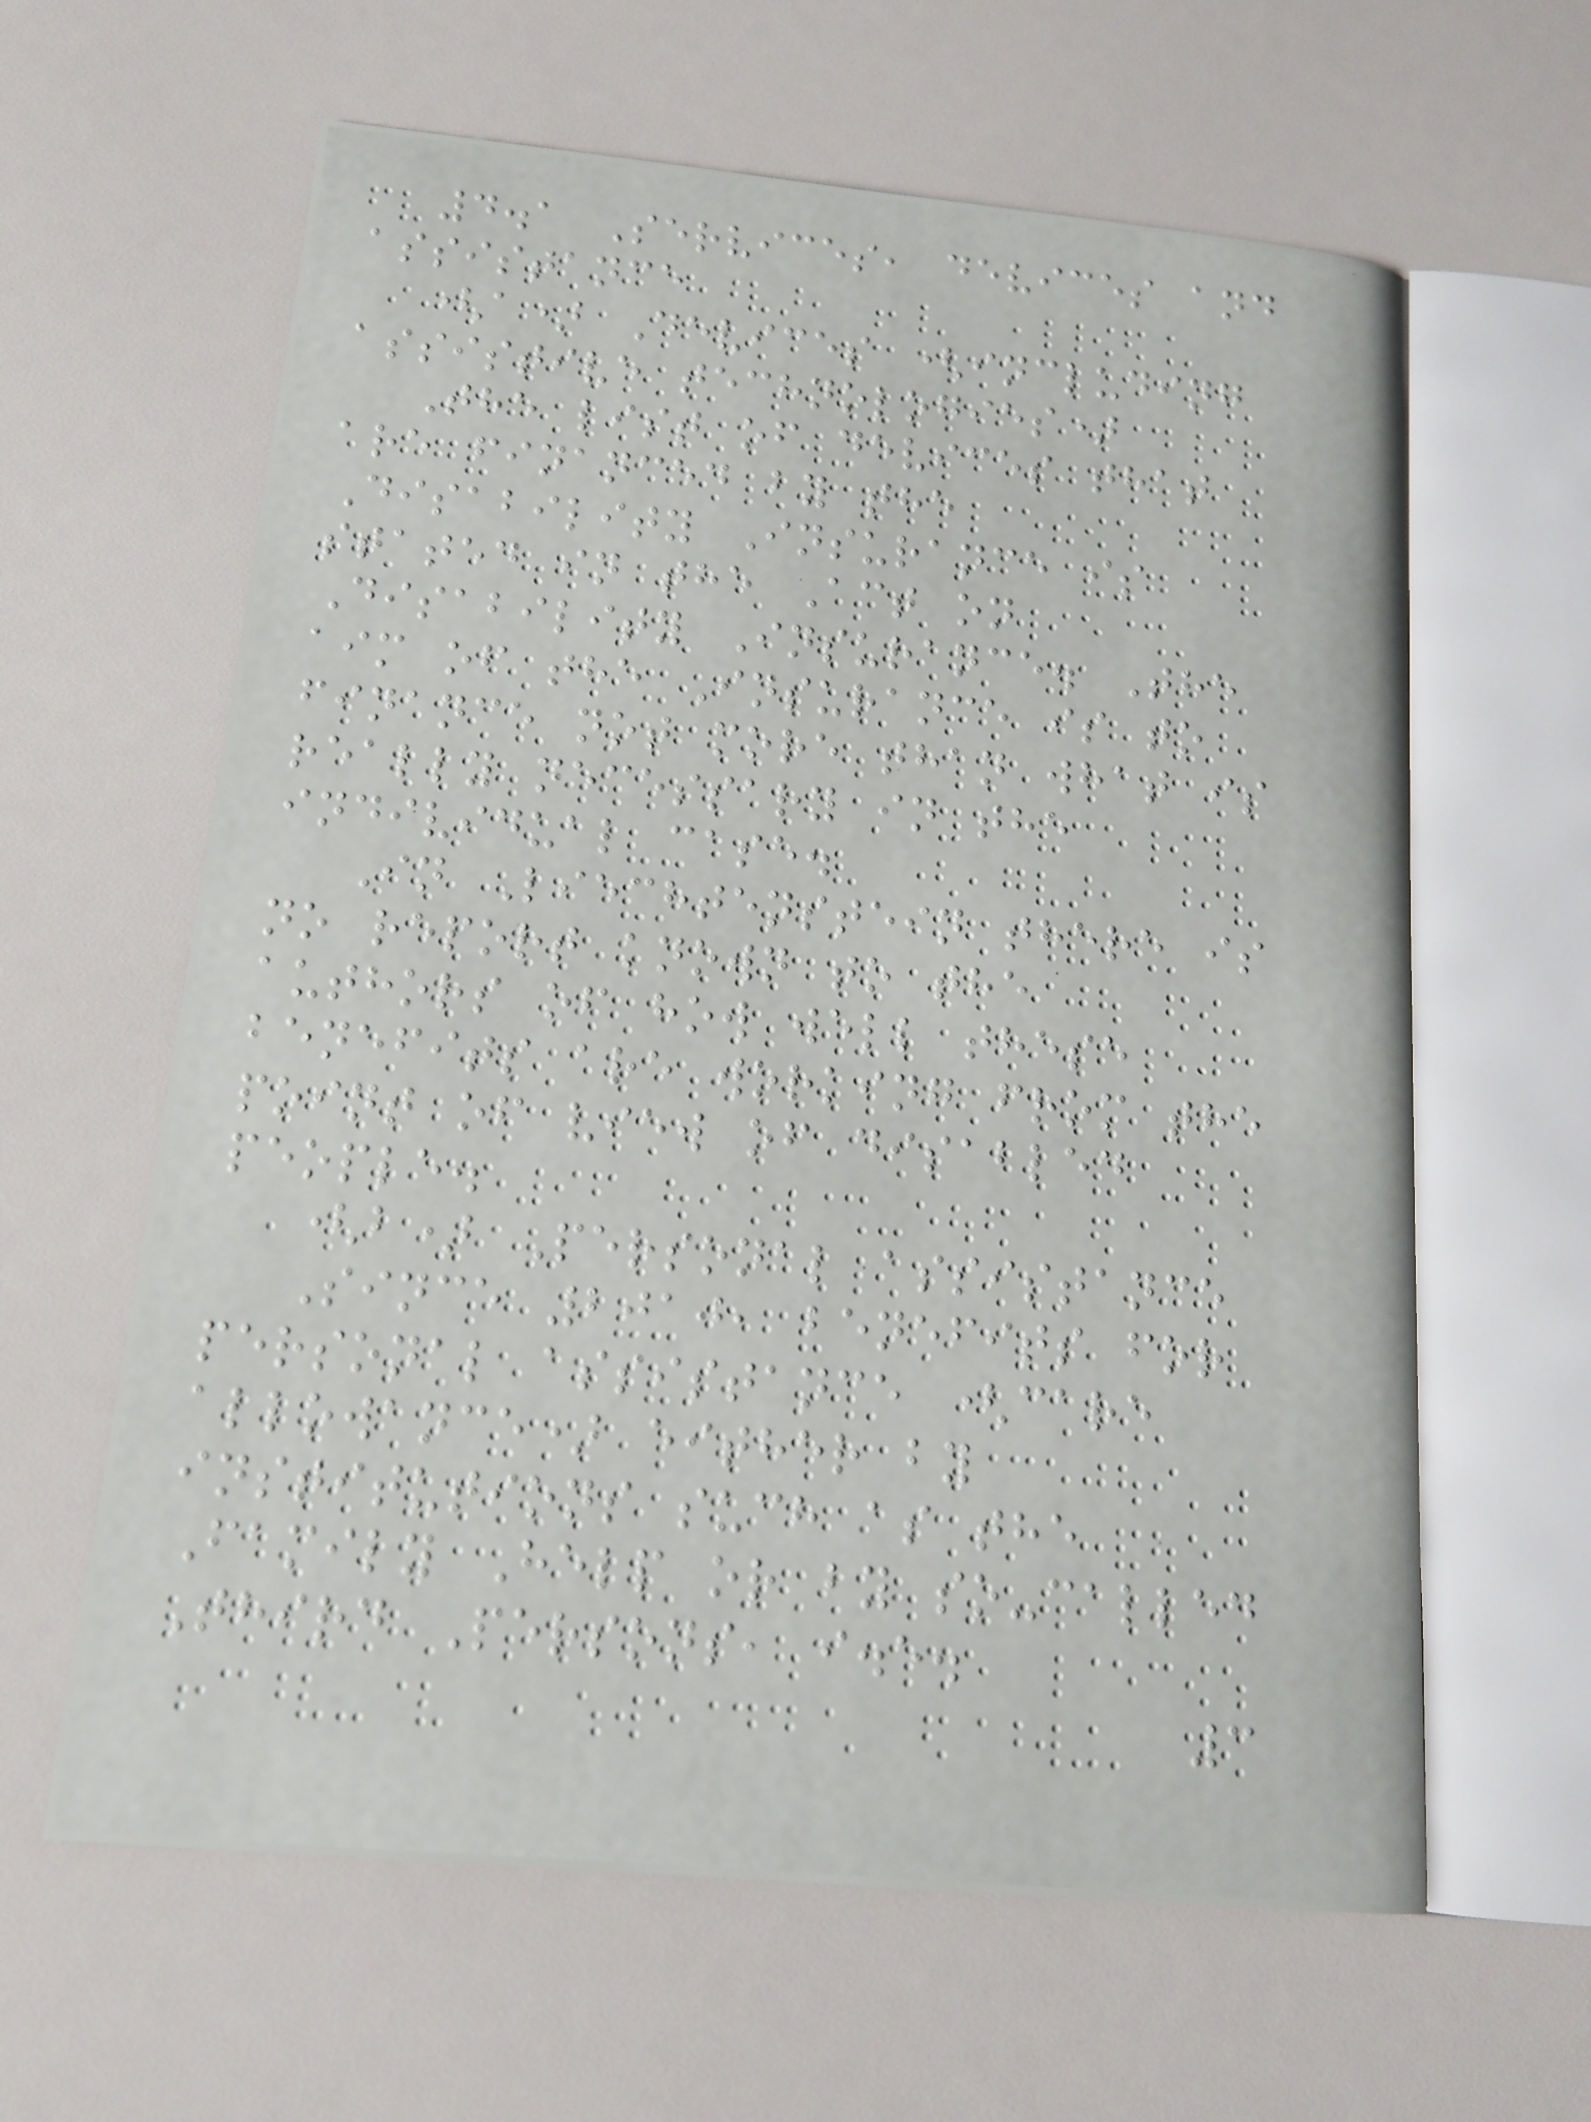4.1 Services, devices and
assistance
(a) Devices (including
assistive technologies)
The list of devices that
are financed by the
Disability Insurance is
stated in the Act on
Disability Insurance. The
aim of the Insurance is to
finance not more than what is
really necessary in the
individual case.
In Liechtenstein there is
no report known to the
authors of how well these
benefits are working from the
point of view of disabled
people.
(b) Personal assistance
Since 2010, benefits for
personal assistance (care
allowance) either by
institutions such as the
Family Help or by so-called
Third Persons, i.e.
3
